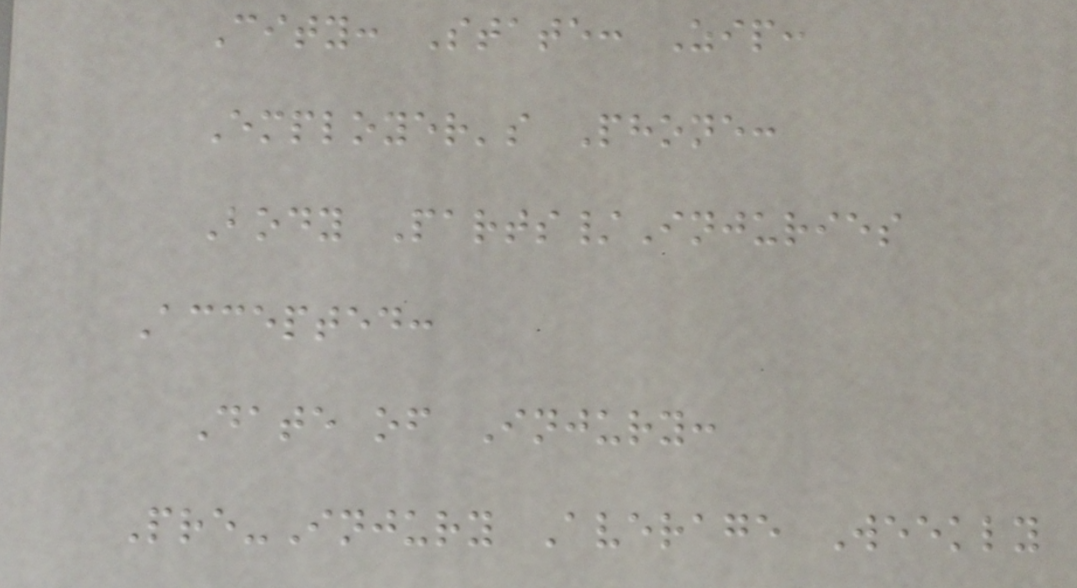City: State: Zip:
Employer's Phone:
Body Parts/Injuries
Accepted:
Date of Injury:
Pre-Injury Average Weekly
